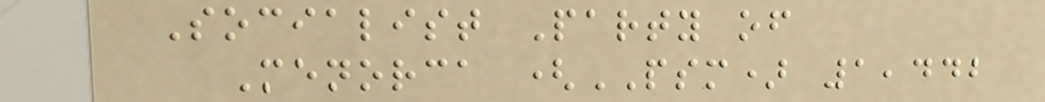Socialist Party of
Menorca (PSM) 1,442
